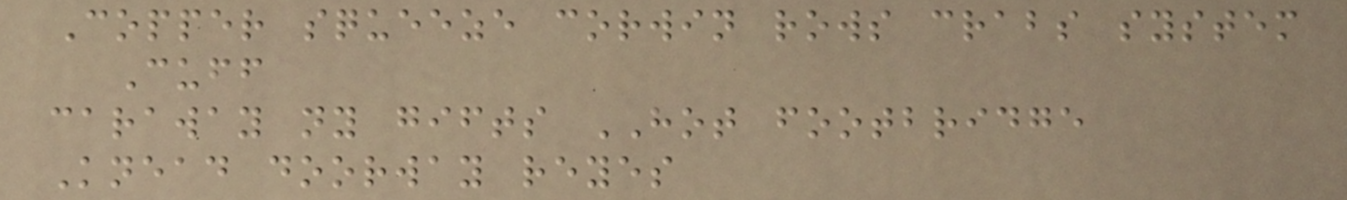Copper squeeze corwin rows crabs system
Cuff
caraway ny gifts HOT footbridge
Knead doorway reyes
